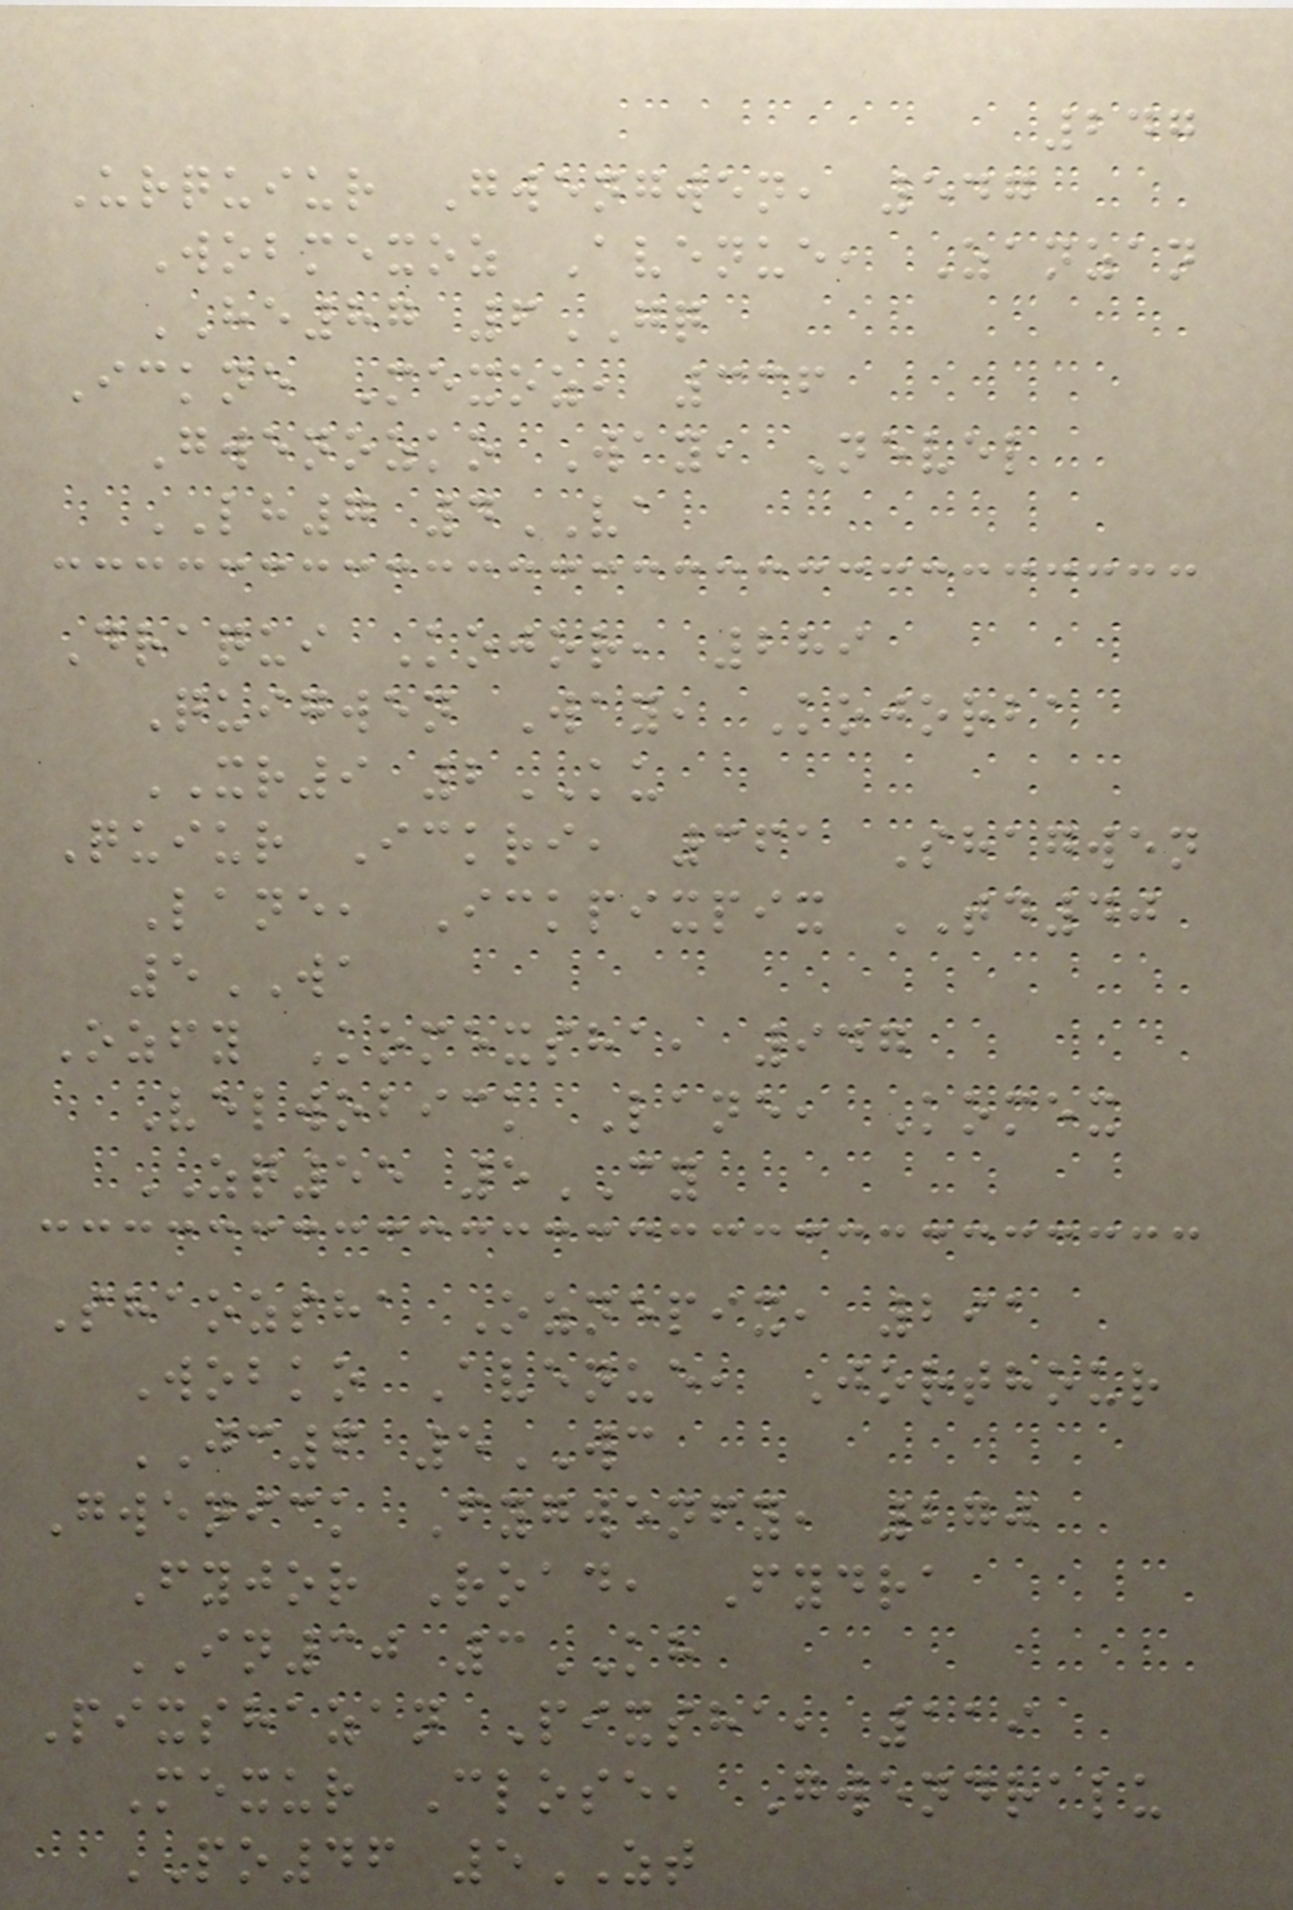247
Urquiur Gwengwen, 547
Wobmexoz Avenue, Zanzan
HE87 6GQ
Ickne Mexoz, 336
Gwenozko Way, Nevel
LH7 4VA
Draqui Kojor, 289
Quigwen Way, Kojorba
XR9 2KU
Quiur Ickri, 361 Shagwen
Lane, Ickpixpix TD40
5WA
Ozfy Komexsha, 947
Velwobick Lane, Komex
ZQ55 5CY
Shaozsha Oznepix, 291
Wobko Avenue, Jorthour
JC6 5WC
Gwenick Fygwenfy, 270
Fyjor Road, Fydra
IN30 3KH
Pixshazan Pixsha, 119
Mexur Close, Gwendralu
PO46 5ZT
